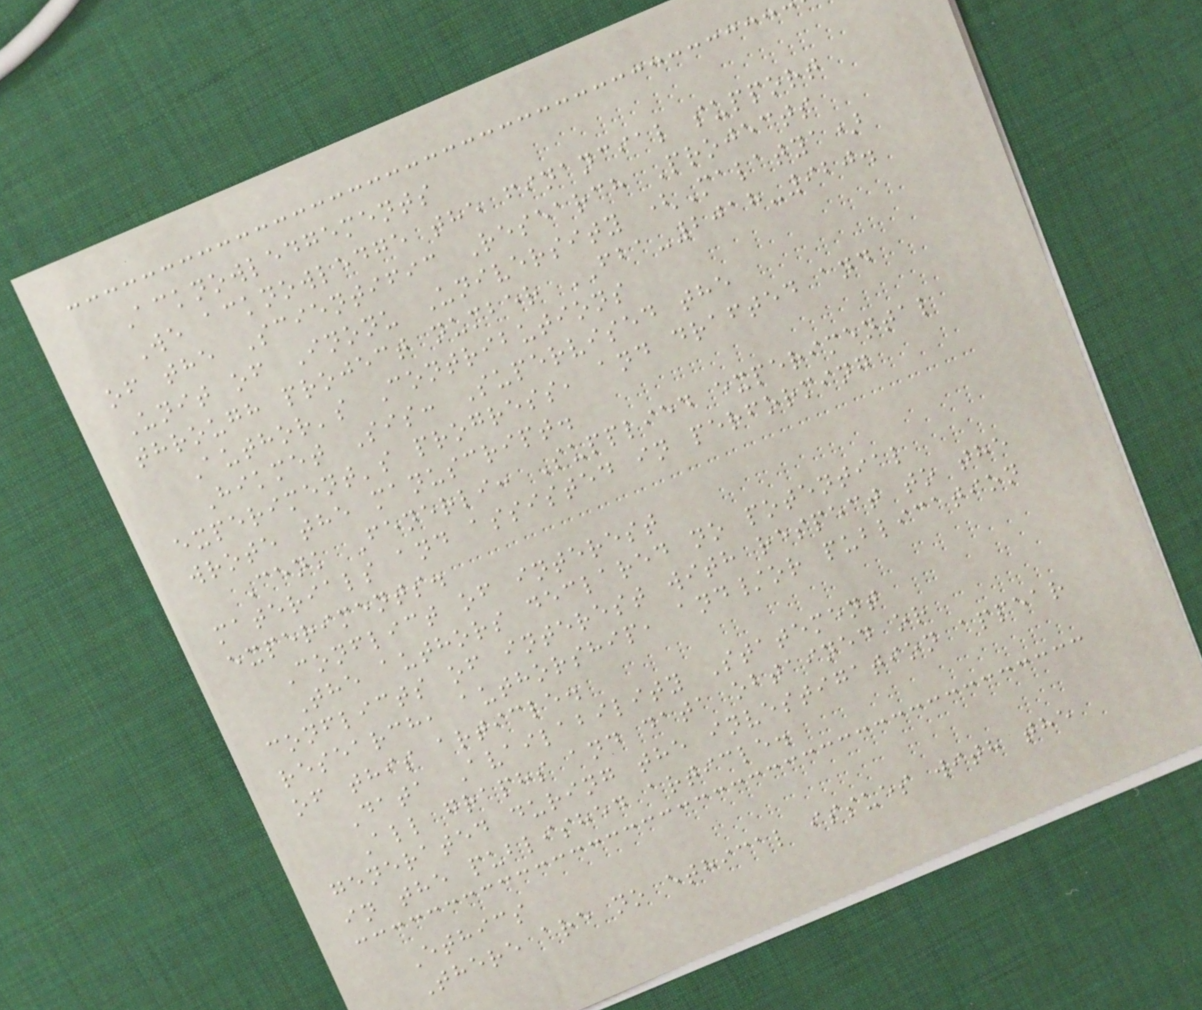Acknowledgements
We acknowledge the financial support
of the Scientific Research Projects
Unit of Inonu University (Malatya)
through project number FBA-2018-920.
Author's Contributions
Hikmet Sis: Supervised the
experiment's progress, and drafted and
wrote the manuscript.
Cenk Fenerli: Supplied experimental
materials and assisted in performing
experiments.
Conflict of interest
The authors declared no potential
conflicts of interest with respect to the
research, authorship, and/or publication
of this article.
Data Availability Statement
All graphs and data obtained or
generated during the investigation appear
in the published article.
Ethics
There are no ethical issues with the
